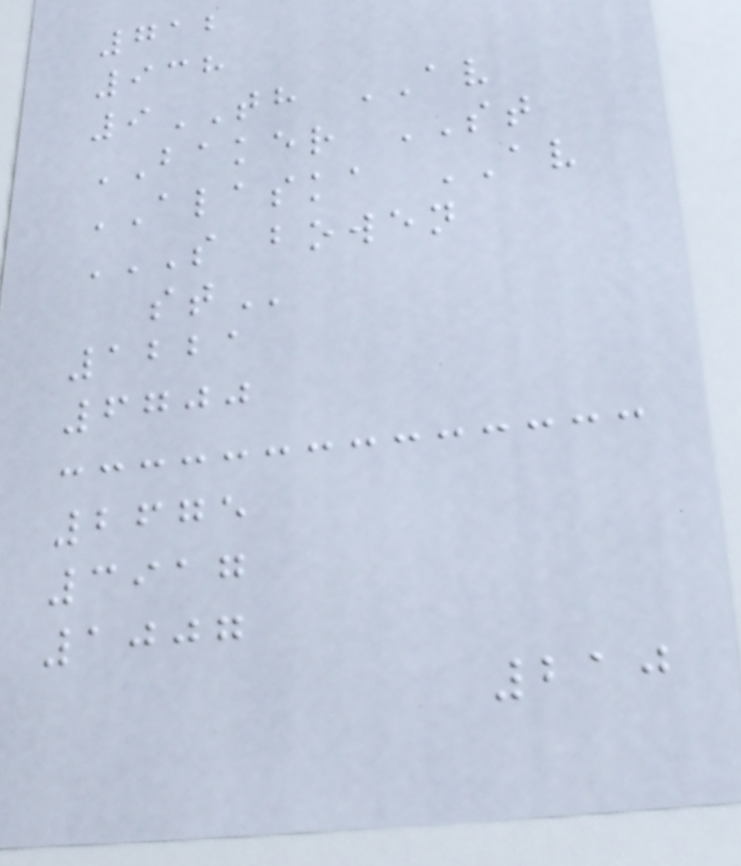712
938
9TH AV
BAKER ST
ALASKA AV
S BOWEN
ST
1221
6700
2675
3917
1007
210
